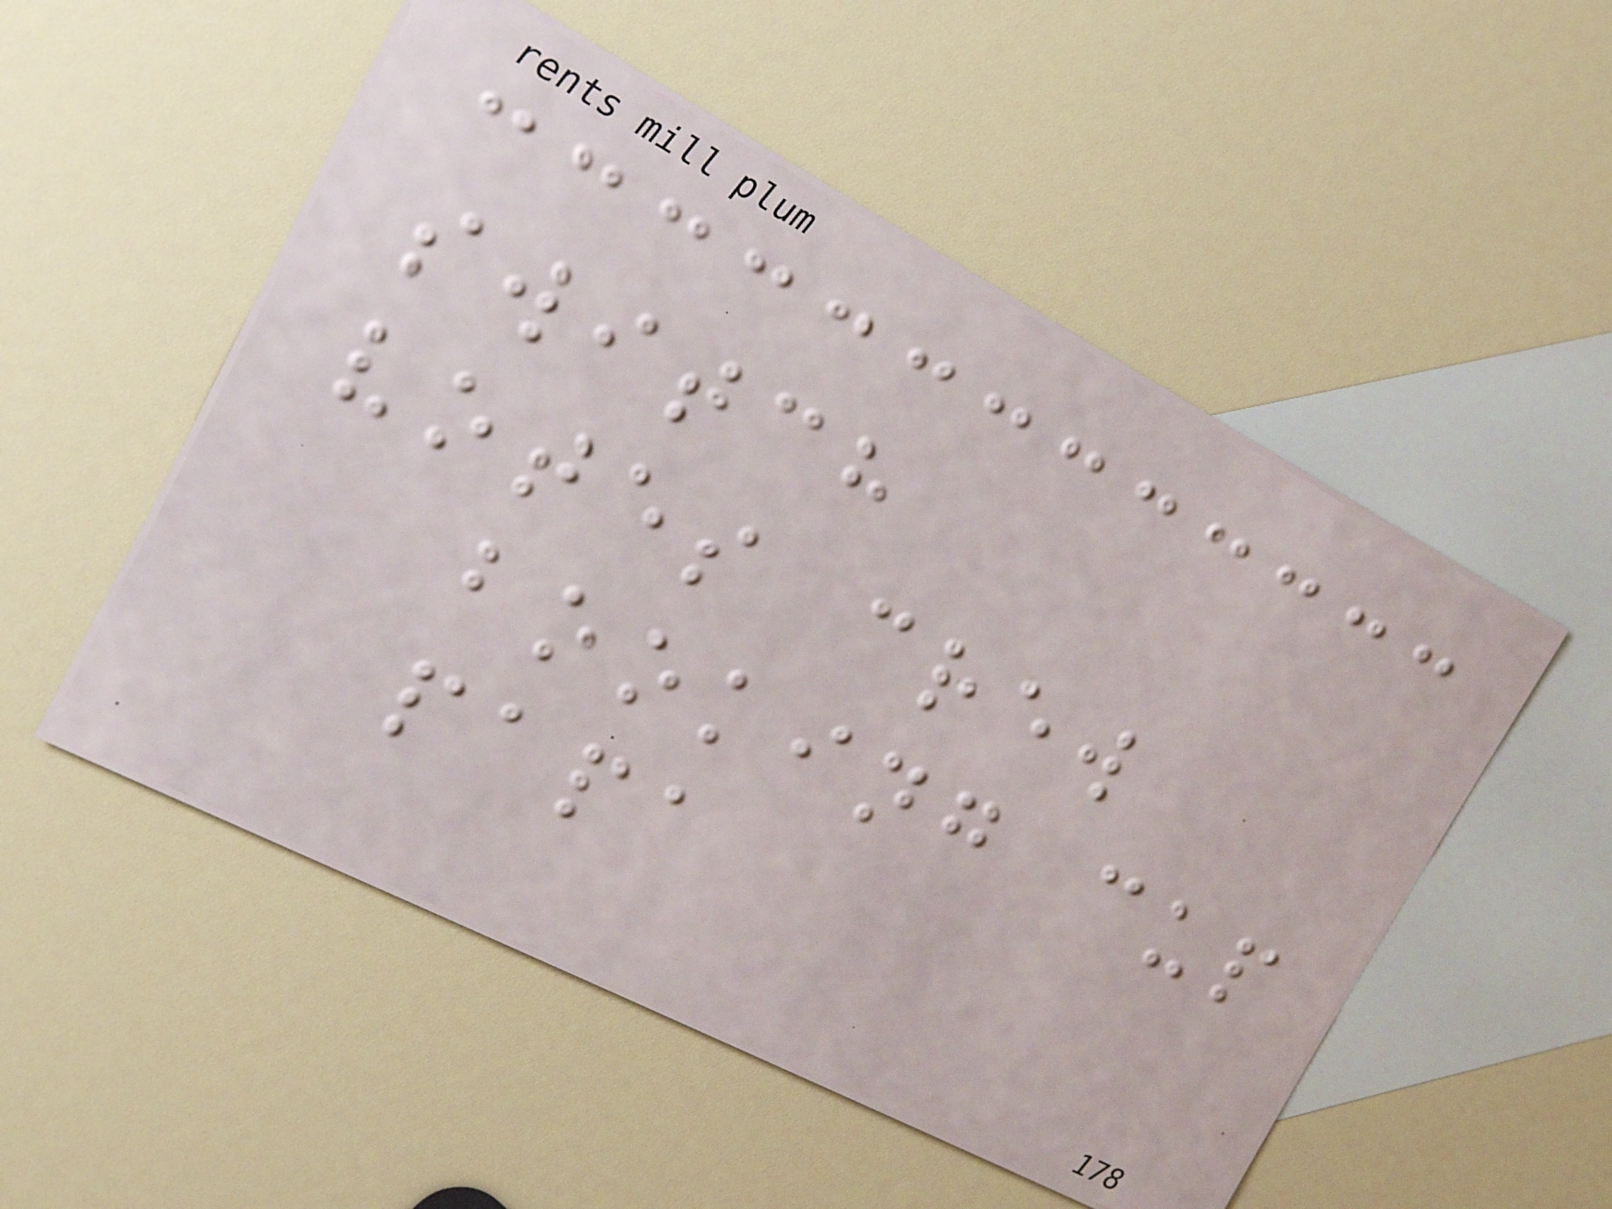switch
votes crew
booking cup
papa
